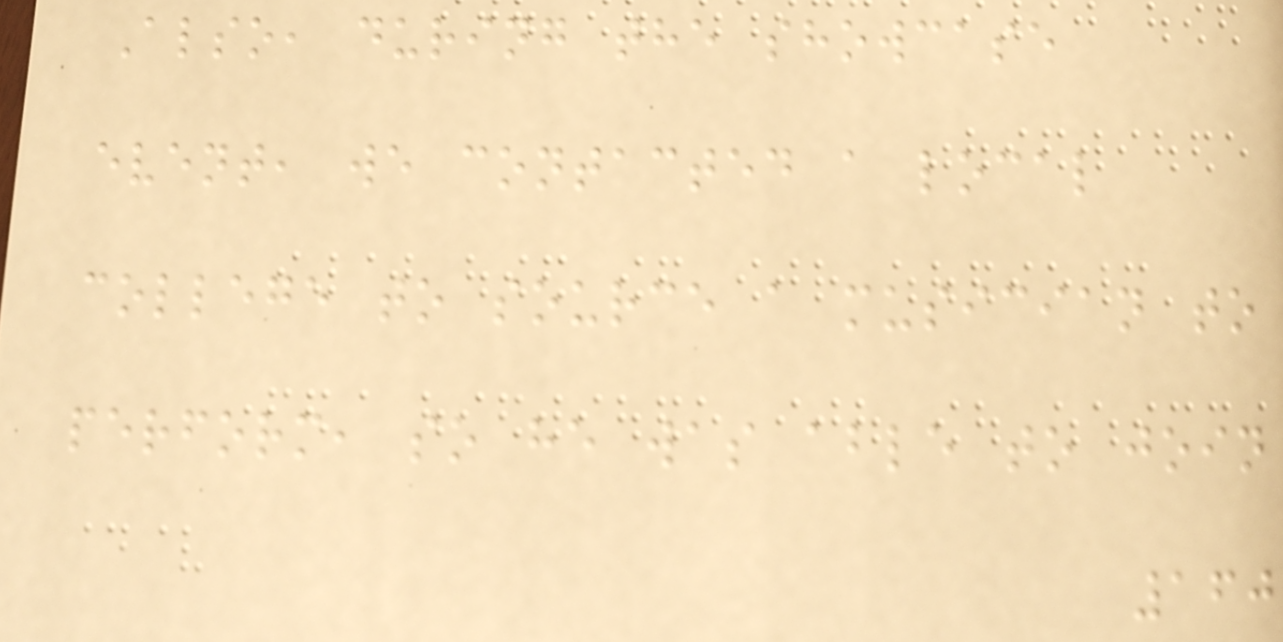Also, during the showcase
event, we contacted a local
college to source a musician to
perform, so he was able to join
160
